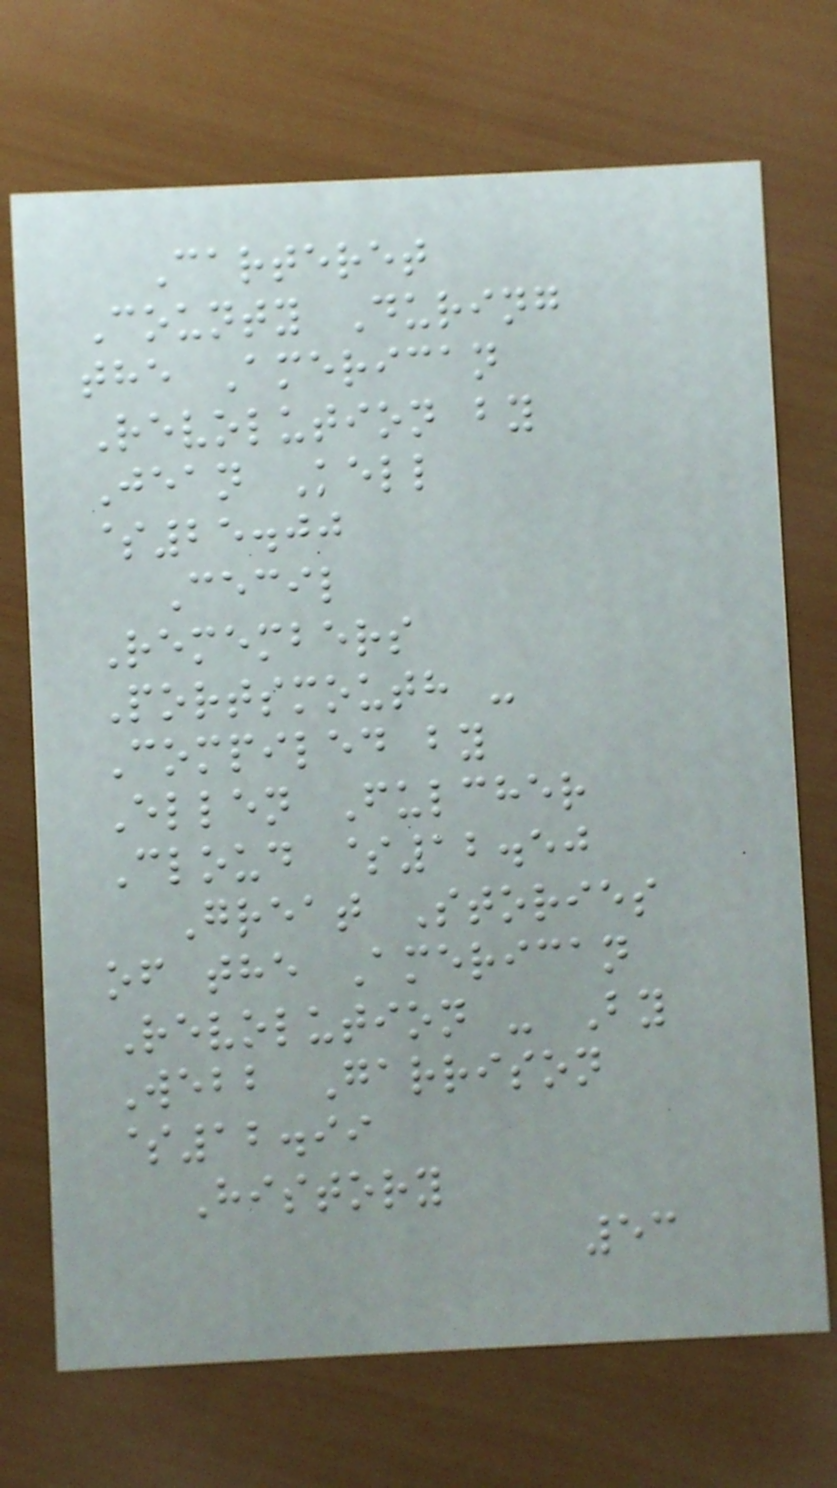Carteret
County During
the American
Revolution by
Jean Kell
$25.00
Cecil
Remembers
Portsmouth -
Compiled by
Ellen Fulcher
Cloud $12.50
Great Stories
of the American
Revolution - By
Webb Garrison
$12.99
History
53
